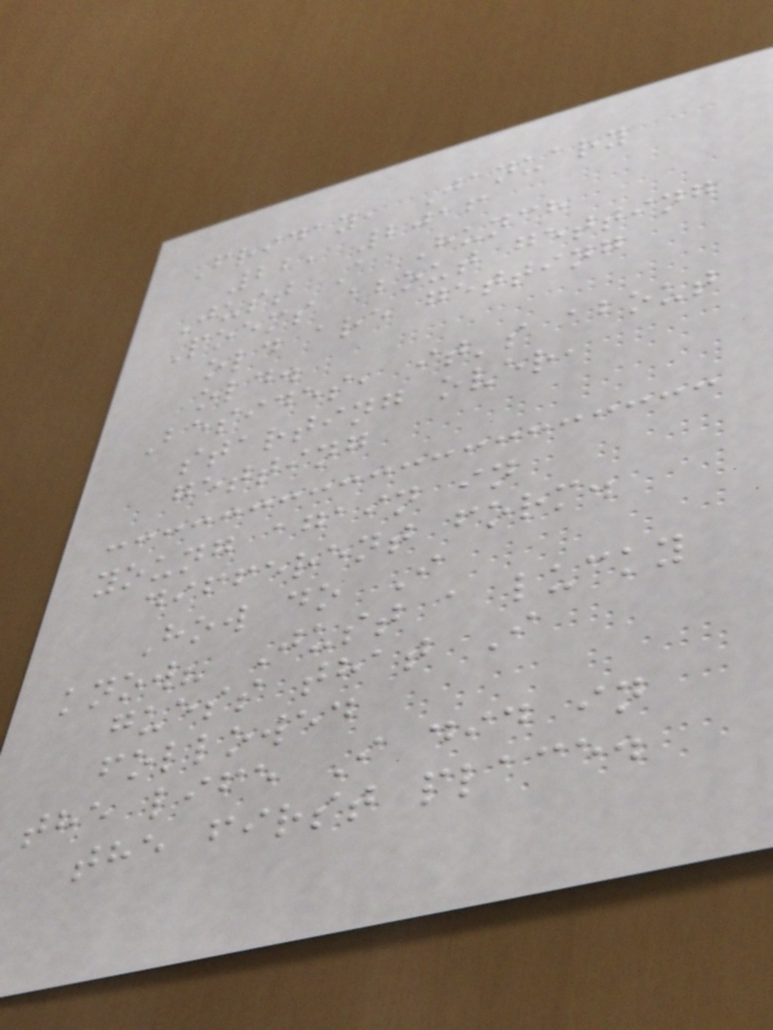Friday, January
22, 2016
Just A Hunch
Poems about getting
old are getting
old.
Besides, it's about
starting over,
getting
young again in
different form.
How do I
know? Just a lucky
guess that I
followed
the life I did in
the first place.
